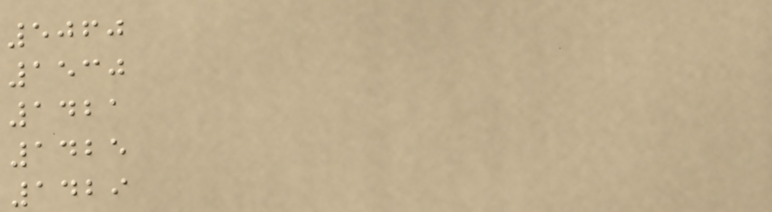5060
1530
1421
1425
1429
